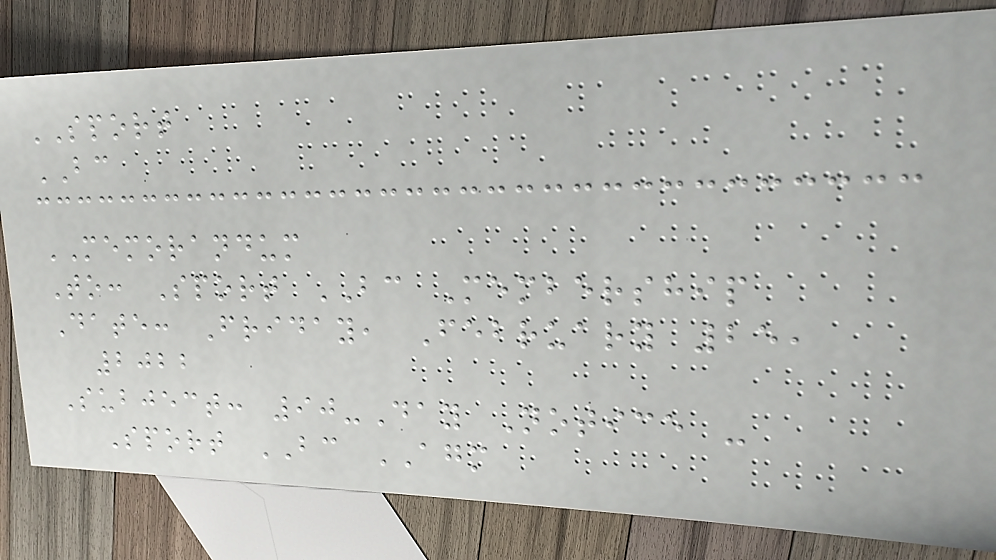SPORT
BC
MEMORANDUM
To: Sport BC Membership
Date: Friday, February 25,
2022
Subject: 90-Day Notice -
Sport BC AGM
